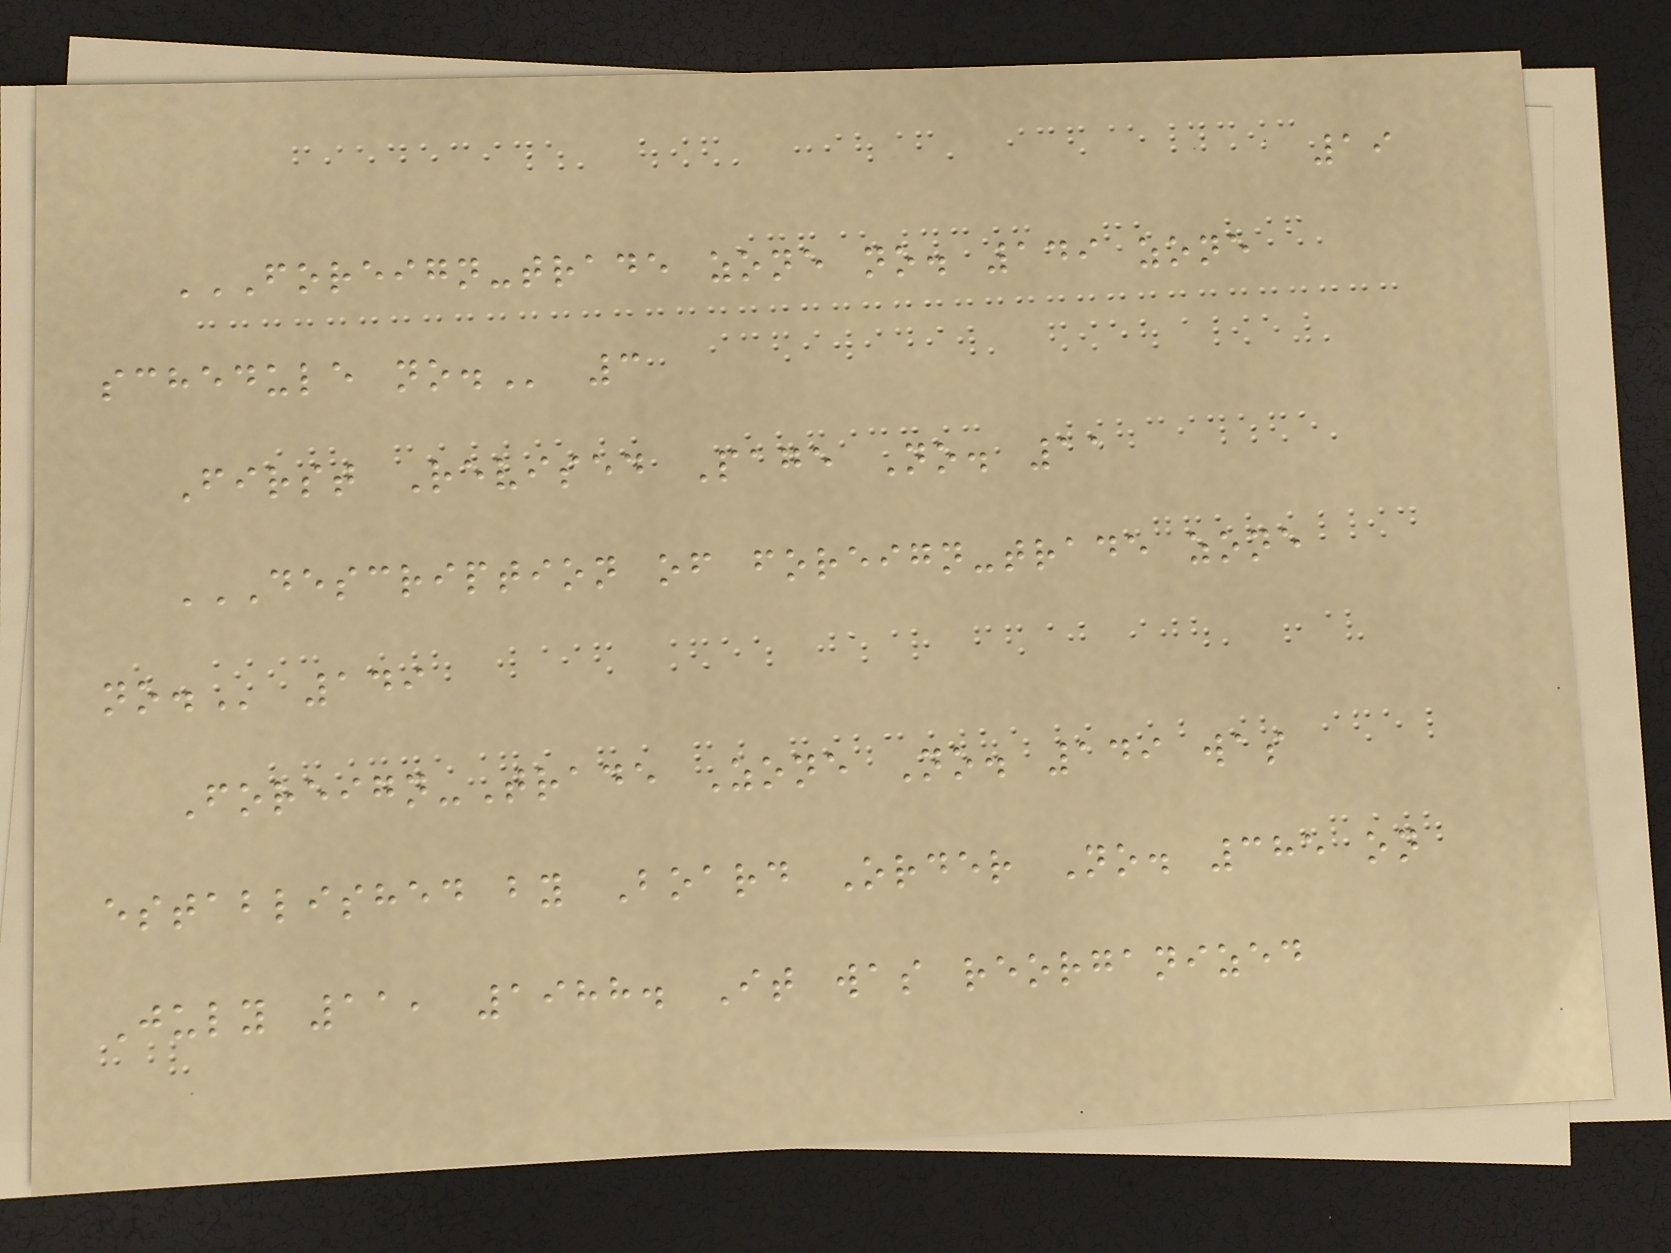19
FOREIGN-TRADE ZONE NO. 149 ZONE
SCHEDULE NO. 3
First Revised Page No. 11
DESCRIPTION OF FOREIGN-TRADE ZONE
NO. 149
Foreign-Trade Zone No. 149 was
established by Board Order No. 385 on
July 11, 1988. It was reorganized
